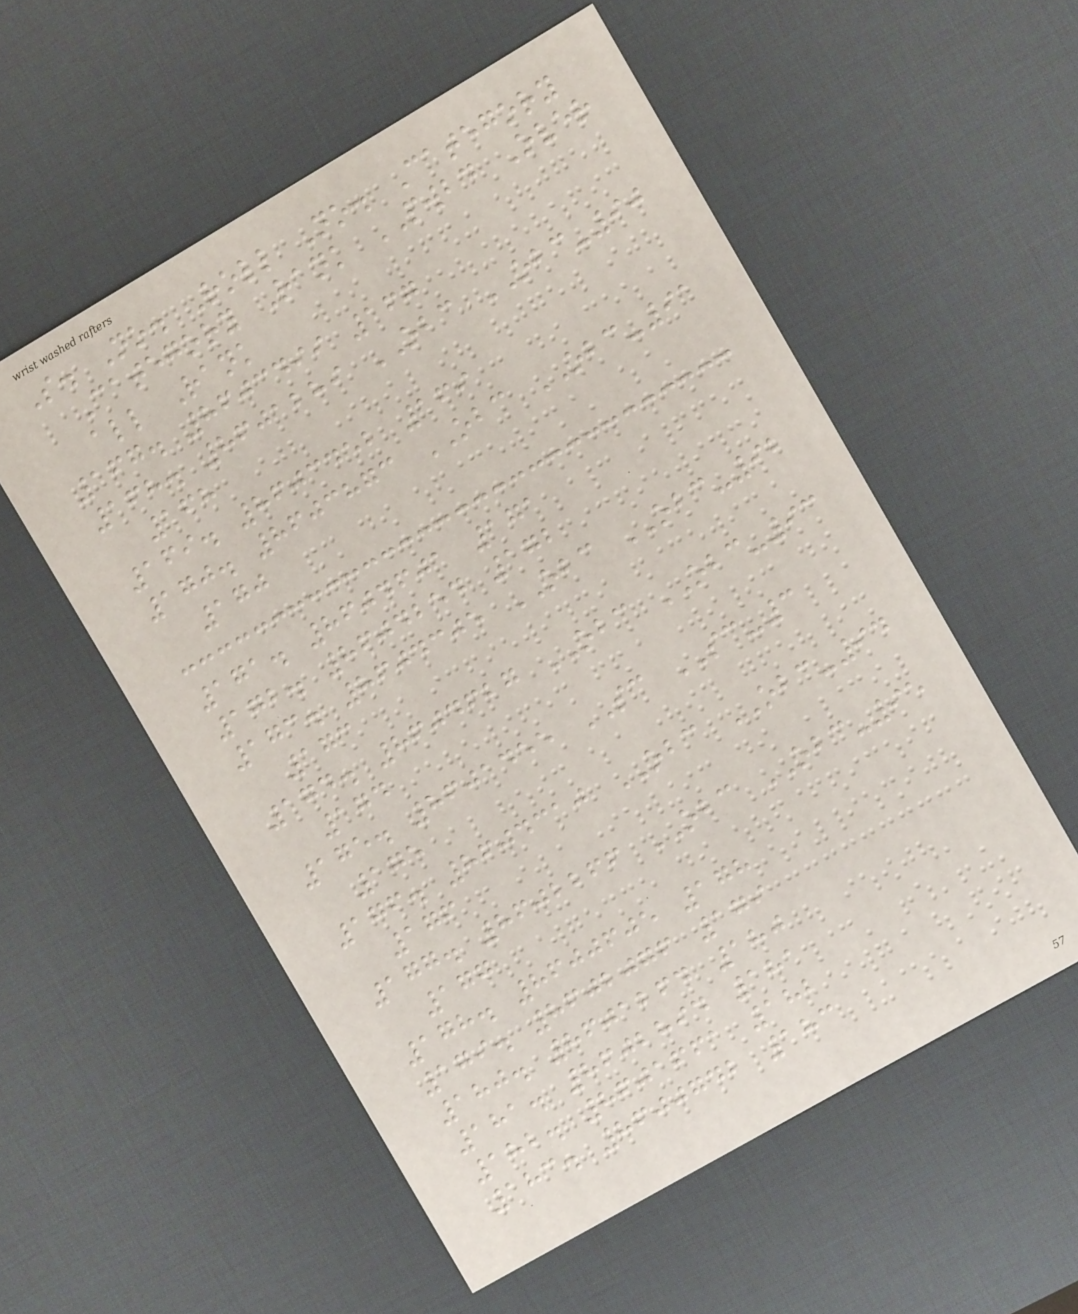S. No. Roll No. Category
Category Rank PWBD Over
all Rank
167. 8603499 167
168. 8601289 OBC OBC-90
168
169. 8603452 169
170. 8603873 OBC OBC-91
170
171. 8604601 171
172. 8604254 172
173. 8604305 OBC OBC-92
173
174. 8604627 OBC OBC-93
174
175. 8601455 SC SC-3
175
176. 8604310 OBC OBC-94
176
177. 8602266 OBC OBC-95
177
178. 8600605 178
179. 8602076 179
180. 8601264 180
181. 8602894 181
182. 8601661 182
183. 8600742 183
